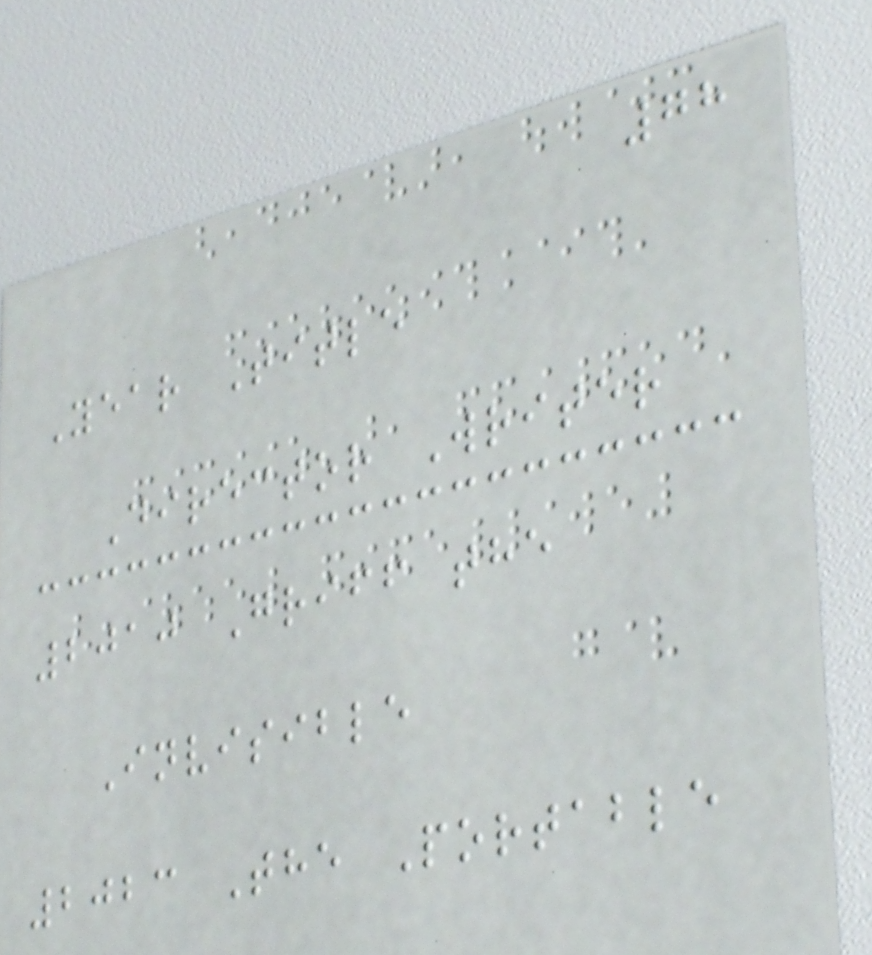78
Year Title
Director Writer
2010 Griff the
Invisible
2023 The Portable
